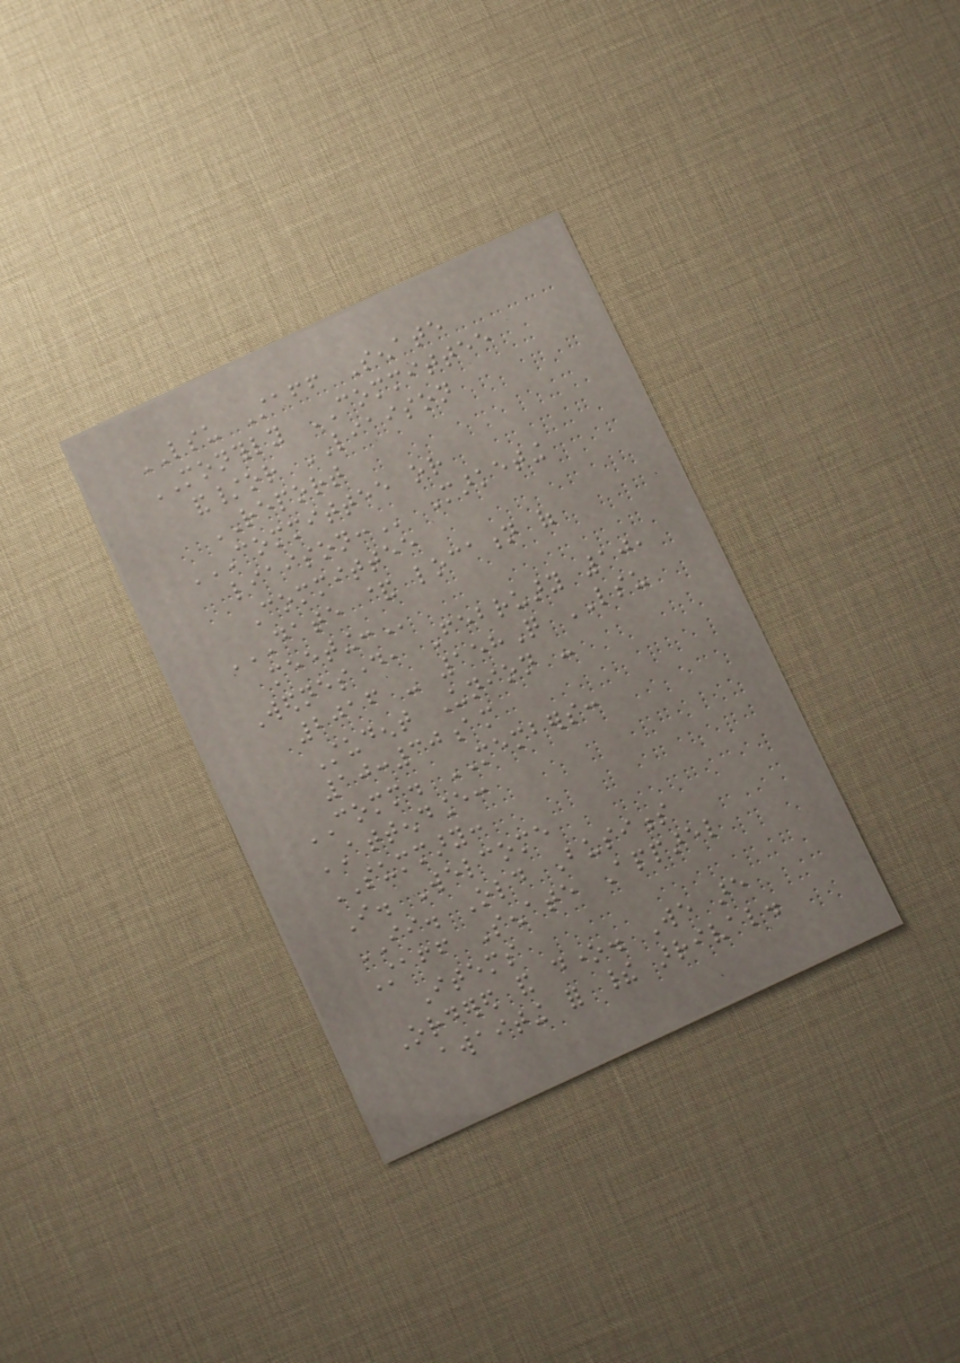LSU Staff Senate
MONTHLY COMMITTEE
and/or LIAISON
REPORT
COMMITTEE OR
LIAISON: Marketing
Committee
DATE & LOCATION OF
MEETING:
Wednesday, February 10,
2016 - 158Q LSU
Student Union -
10:30am
COMM. MEMBERS:
ATTENDANCE:
SUMMARY:
I. Welcome
II. Old Business
Staff Senate Apparel
Items
Ordered and done. We are
awaiting for their arrival.
